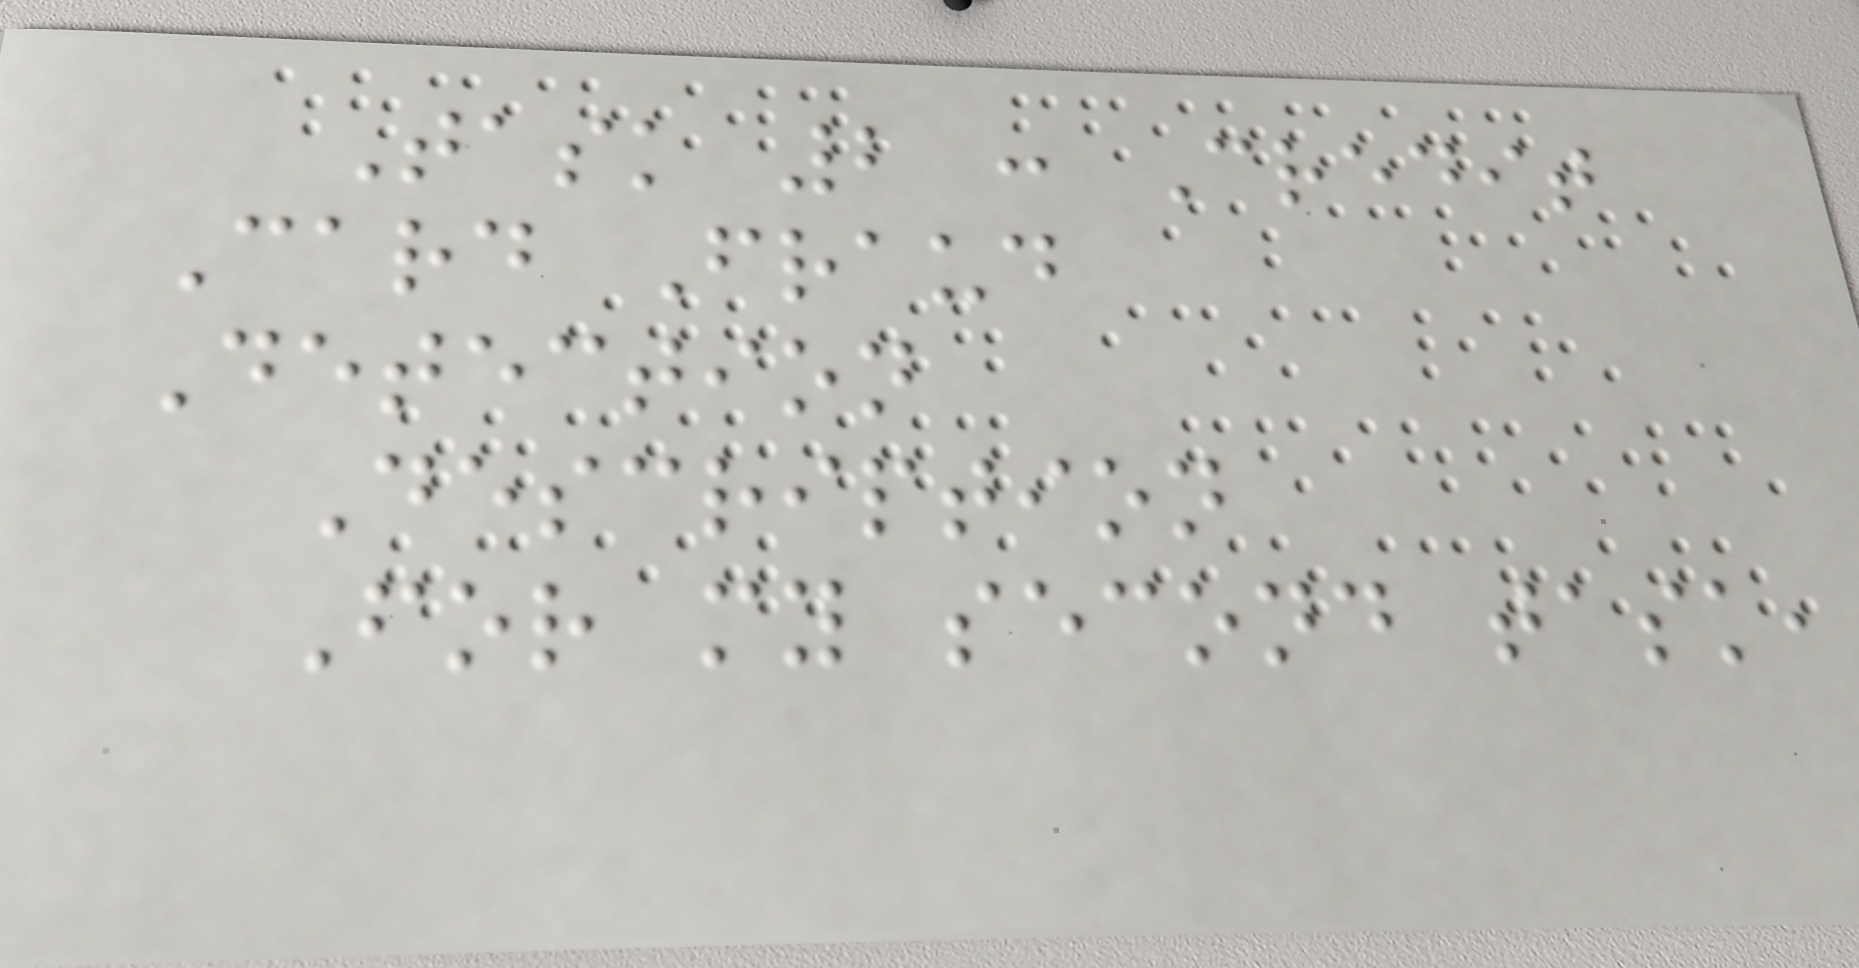Task 2 : Credit
Card Fraud
Detection
Description
For my second task,
